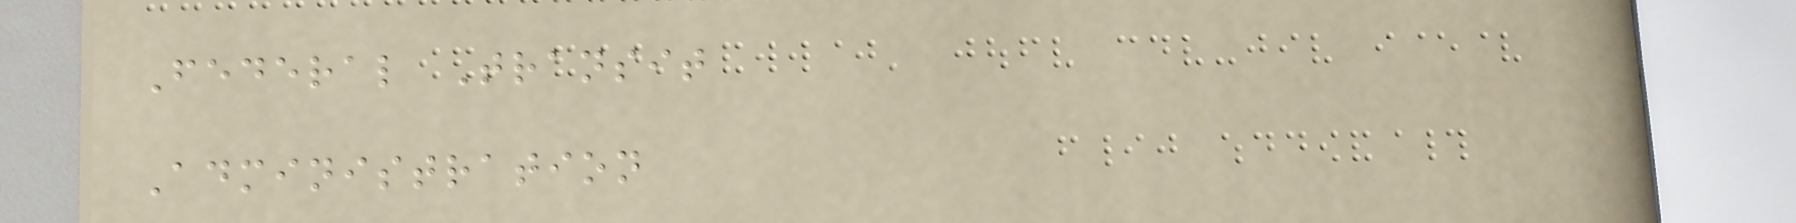Federal Transit
Administration
